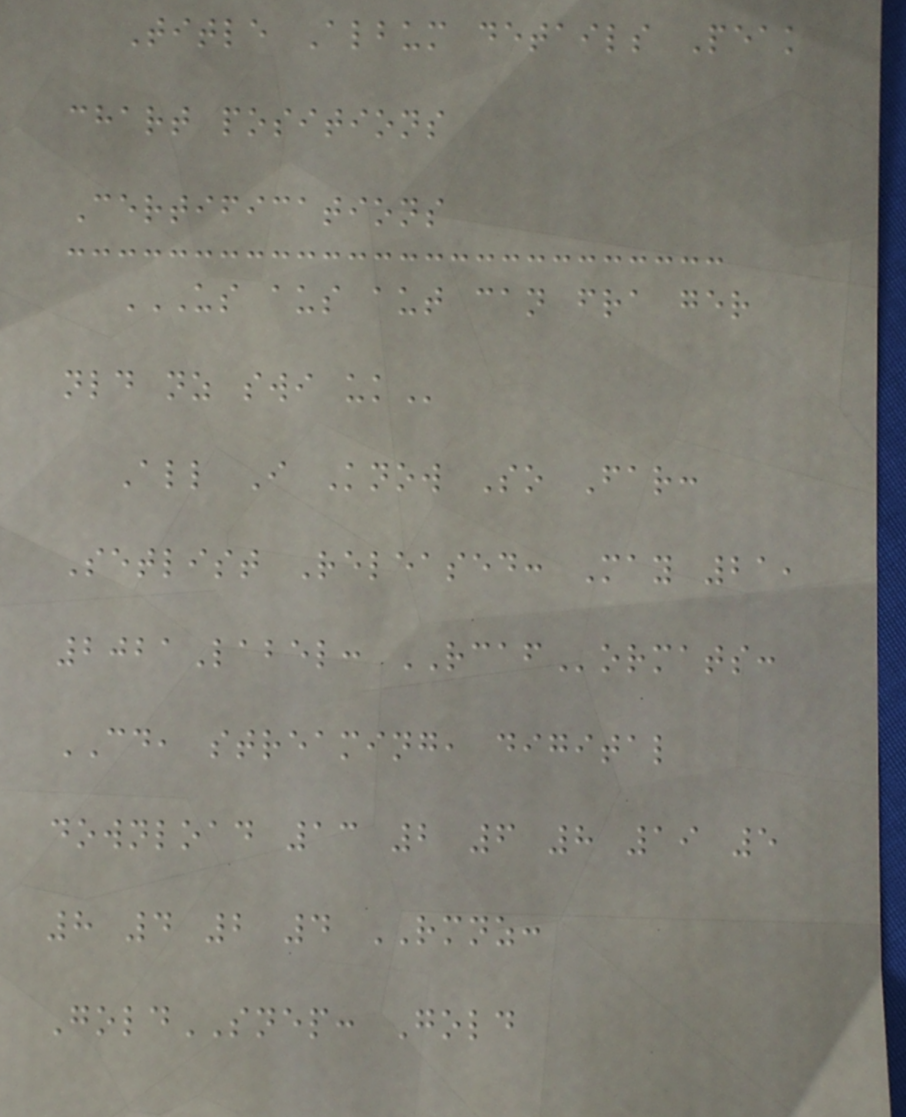Title Album details Peak
chart positions
Certifications
US AUS AUT CAN FRA GER
NLD NZ SWI UK
All I Know So Far:
Setlist Released: May 21,
2021Label: RCAFormats:
CD, streaming, digital
download 13 2 6 8 19 5
8 4 2 4 RMNZ:
GoldSNEP: Gold
